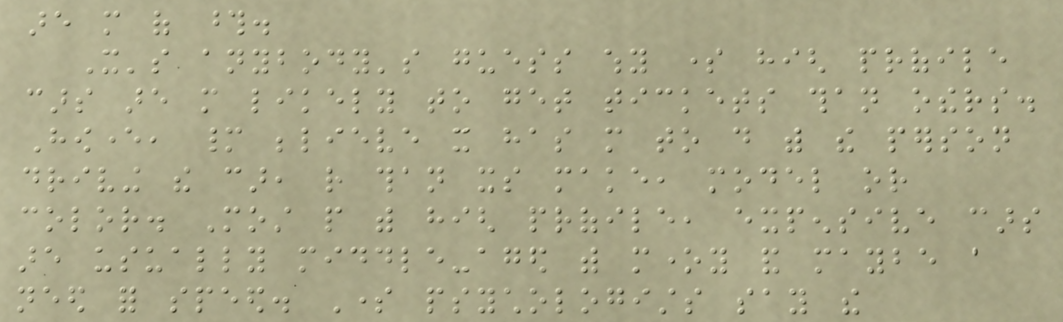are more of those.
It's anybody's guess why some high profile
cars are more likely to get tickets than others.
However, many believe it has more to do with the person
driving the car, rather than its make, model or
color. Most people with high profile, expensive cars
are usually middle-aged with money and maybe a
need for speed. Some psychologists say the
